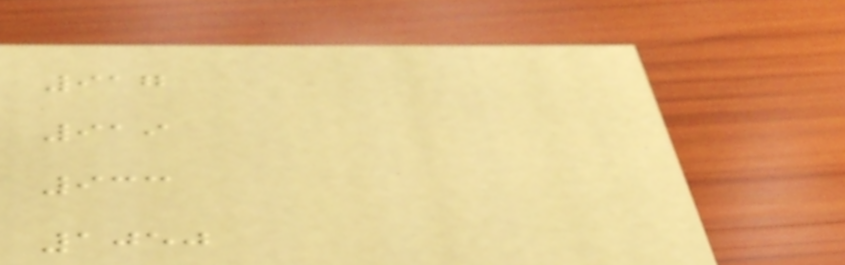917
919
933
1050
